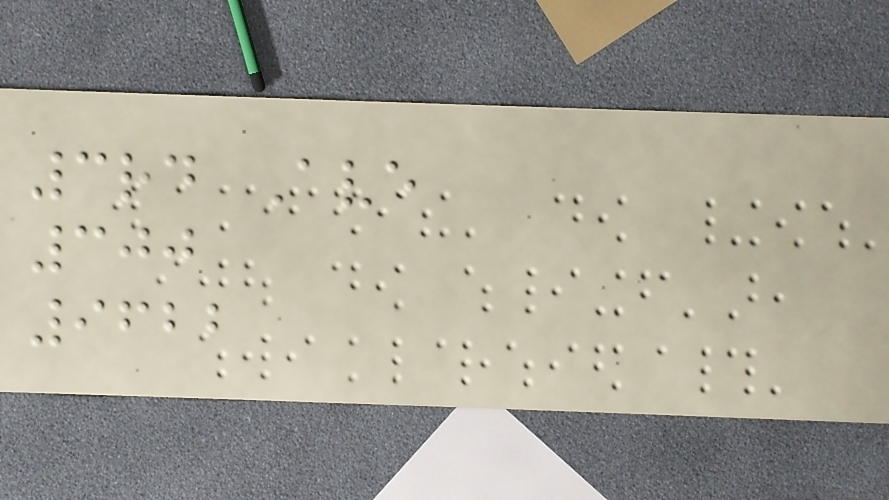3rd Ave
300
9622
